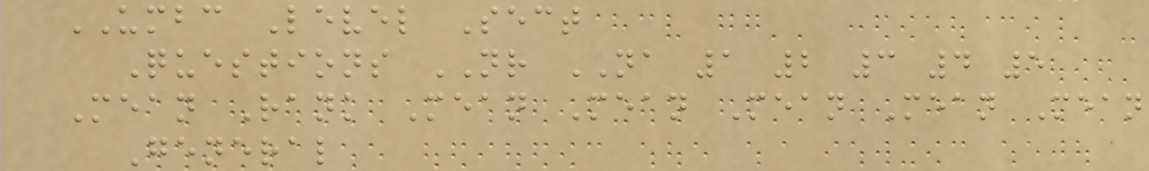UMBC Level Sect
Questions NR NA 1 2 3 4 5
Mean Rank Mean Mean Mean Mean Mean
General
